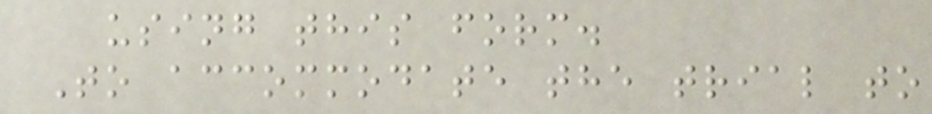using this form.
To accommodate the trial to
